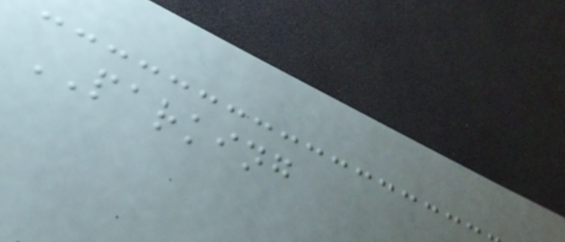PARKING
